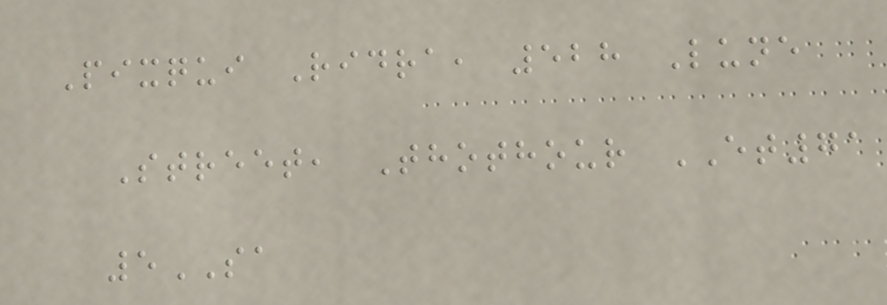Pixqui Ridra, 528 Lune
Street, Thothour ET71
5SA
